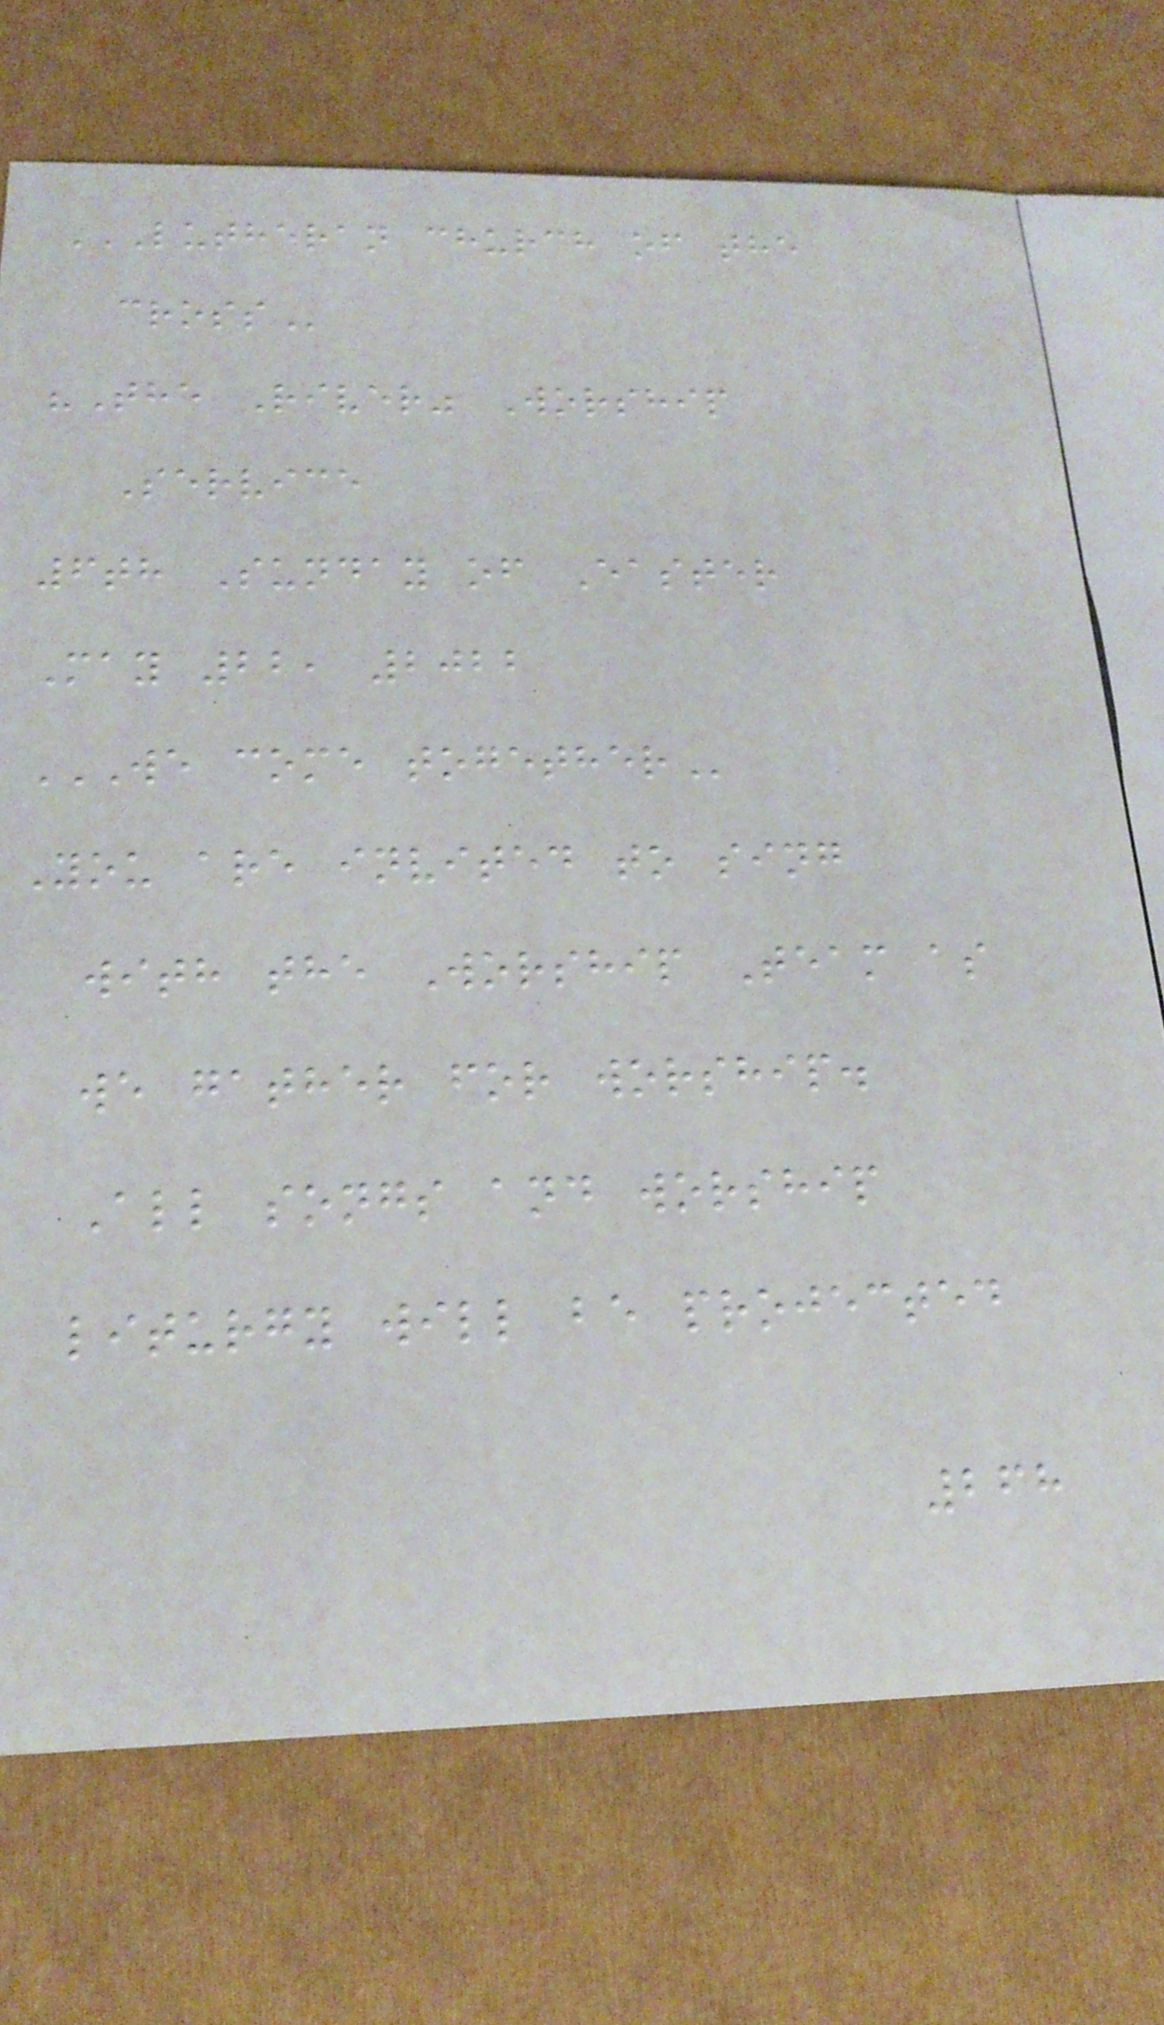LUTHERAN CHURCH OF THE
CROSS
"The River" Worship
Service
6th Sunday of Easter
May 22, 2022
WE COME TOGETHER
You are invited to sing
with the Worship Team as
we gather for worship.
All songs and worship
liturgy will be projected
268
